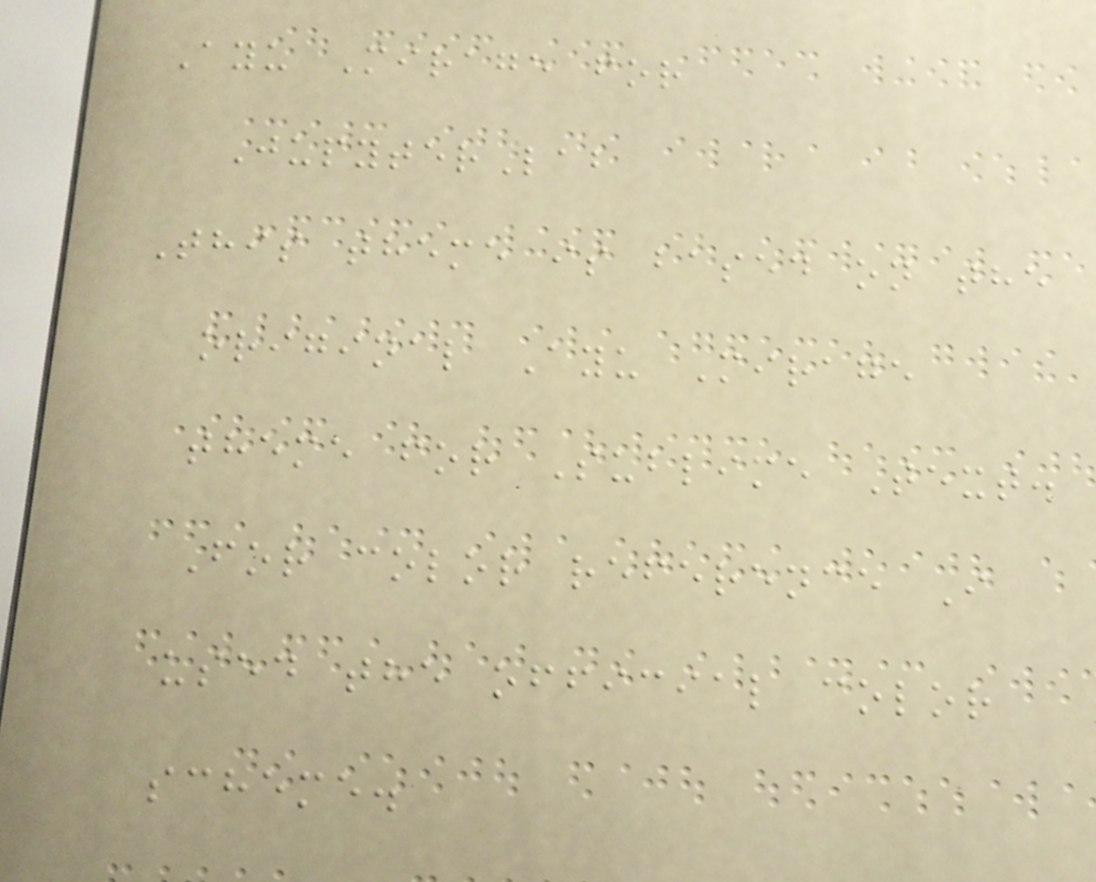Ayu Mirage for
JupyterLab
This theme is based on the
original Ayu Mirage
theme for Sublime Text.
For color reference I
used the official color
scheme.
